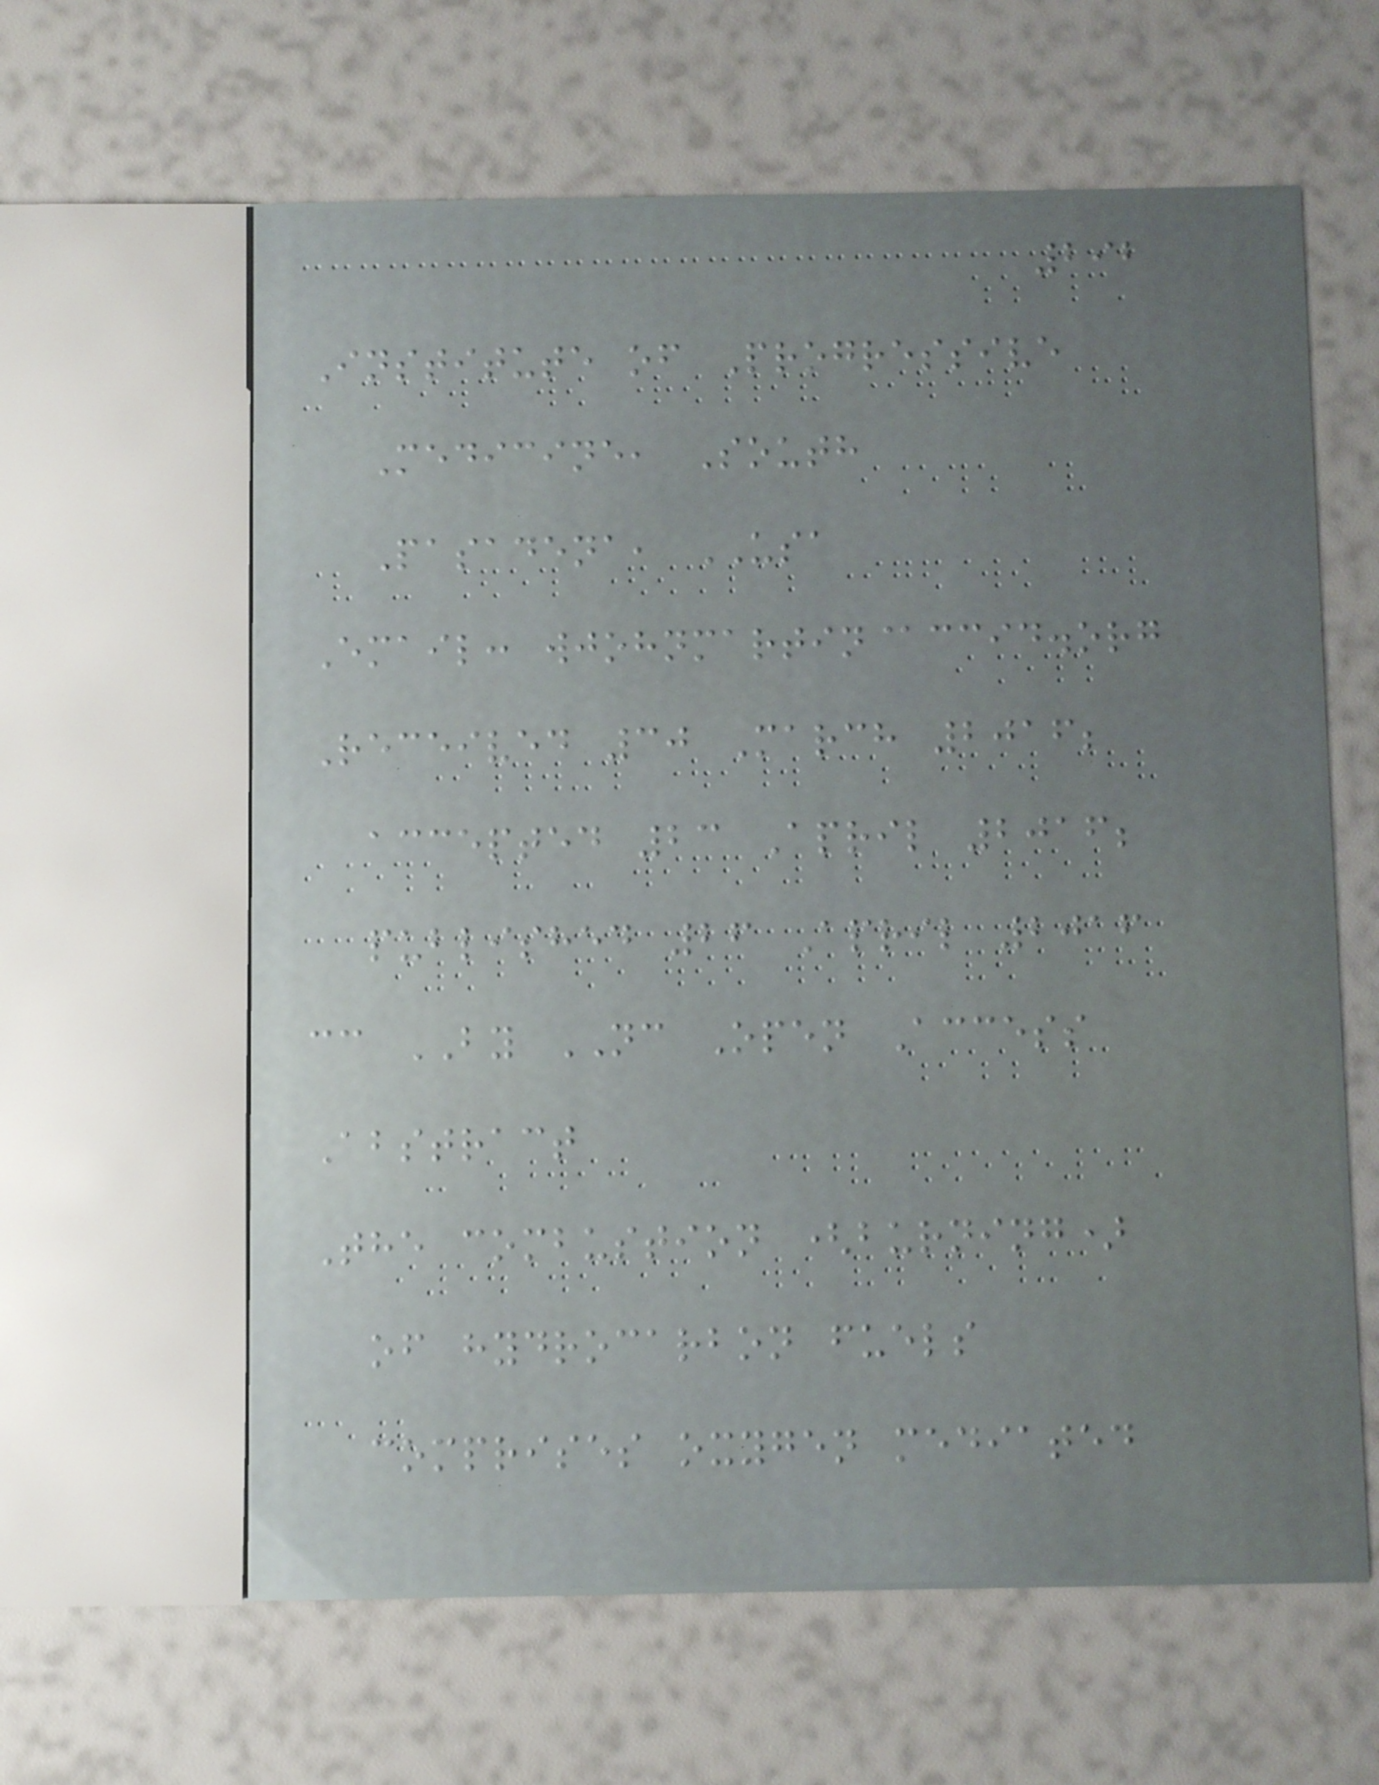292
Institute of Progressive
Medicine, South
Pasadena, USA
Email: wjohnmartin@ccid.org
Received 30 March 2016;
accepted 23 April 2016;
published 26 April 2016
cc BY NC Open Access
Abstract
The combustion (burning)
of hydrocarbon fuels
comprises oxygen mediated
